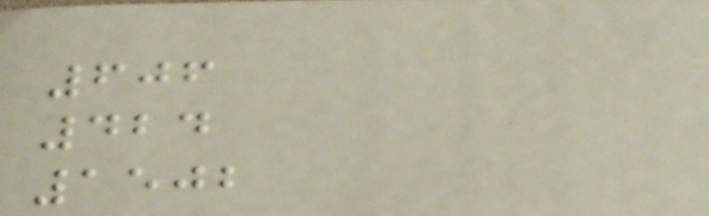606
424
1502
